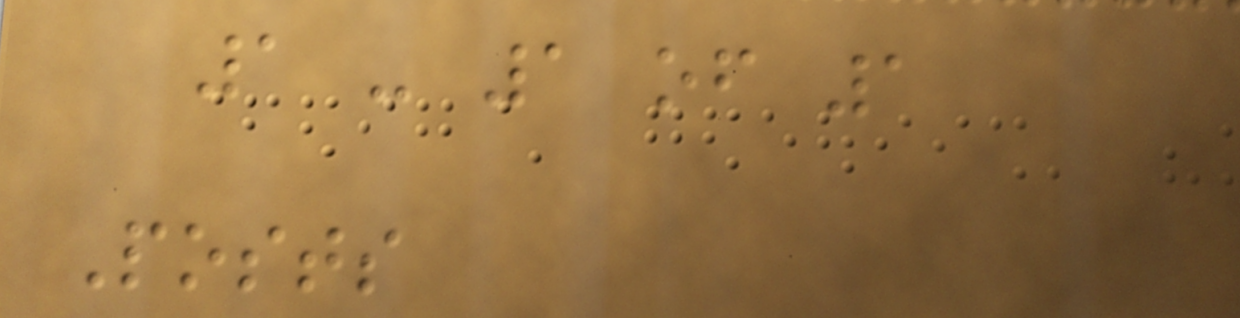1 - 1 of 1
Posts
